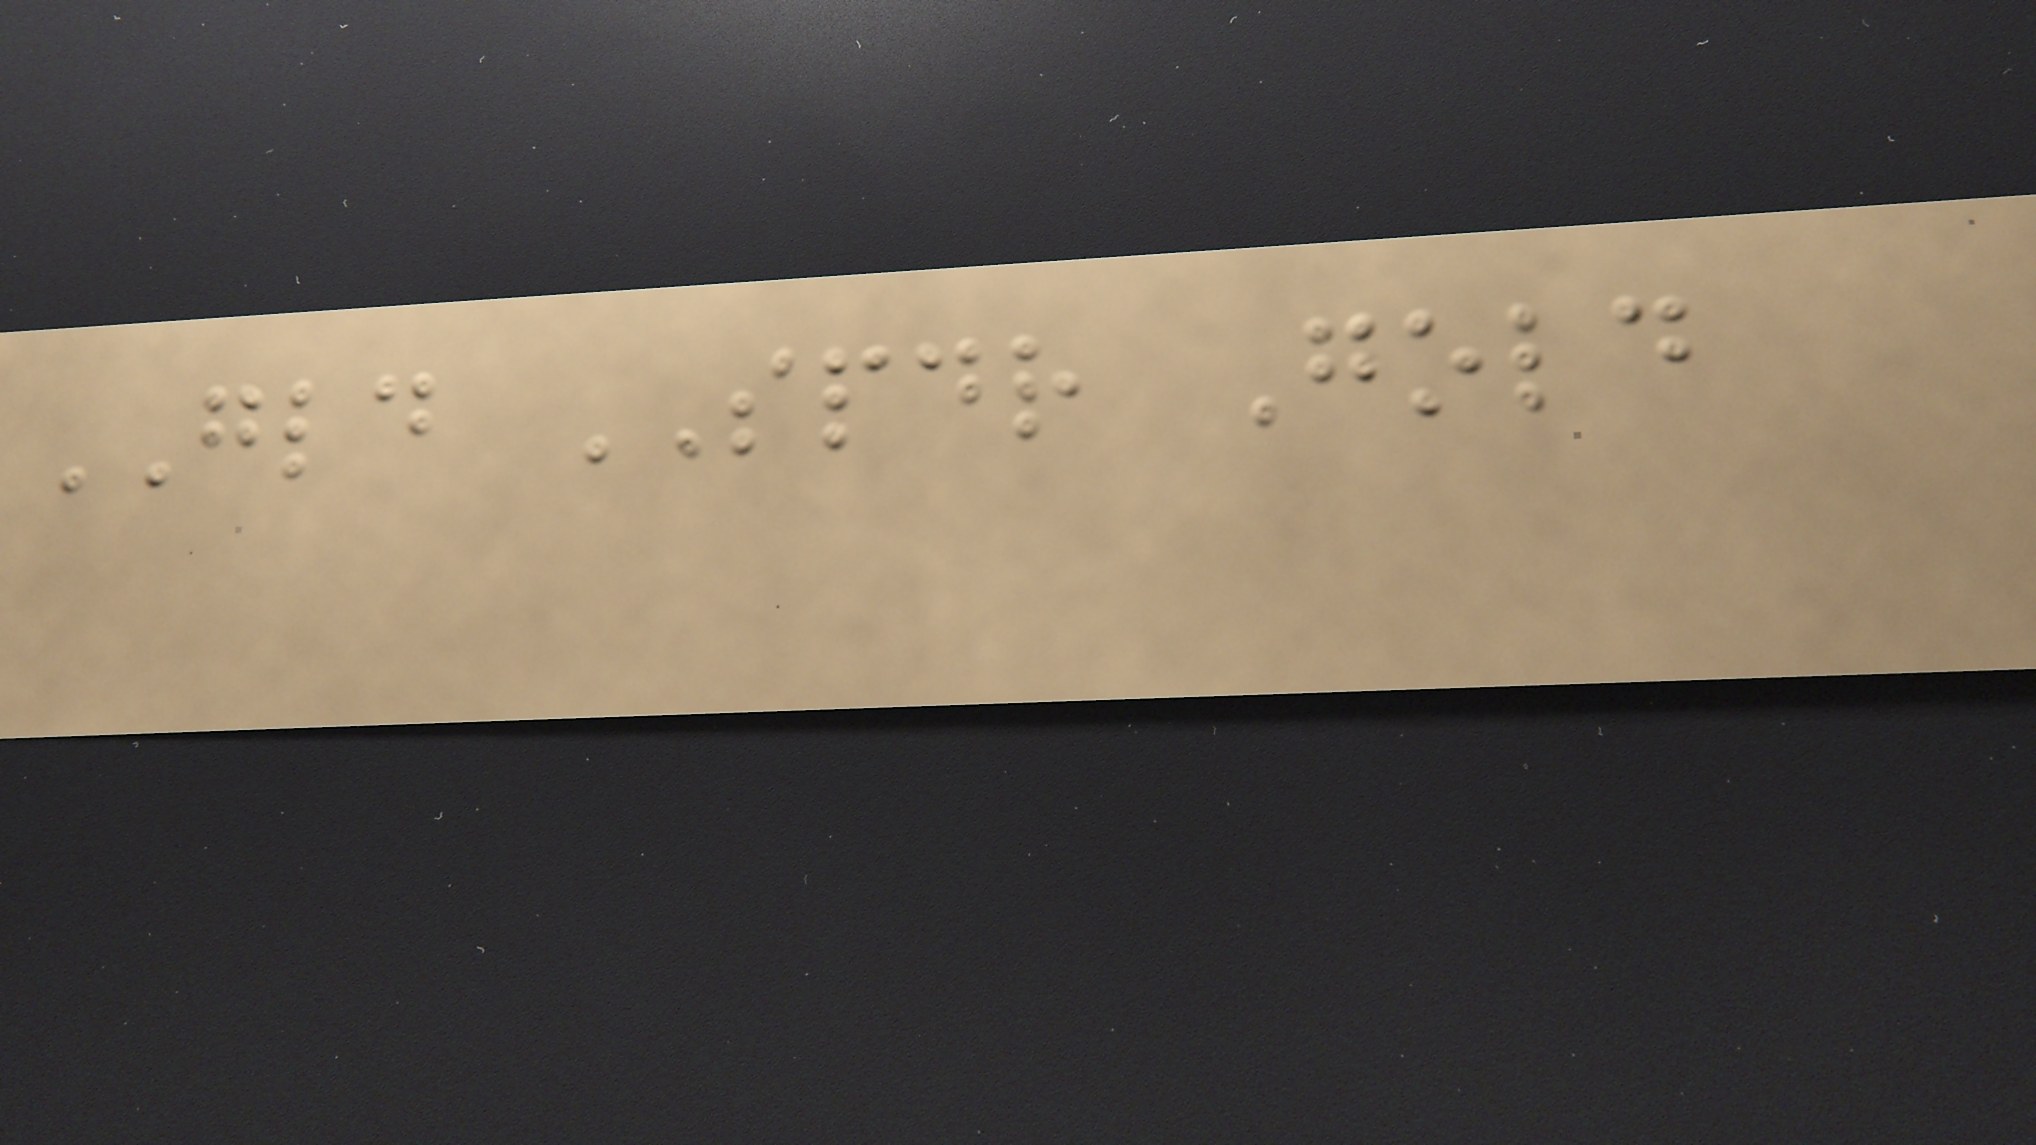GLD SPDR Gold
